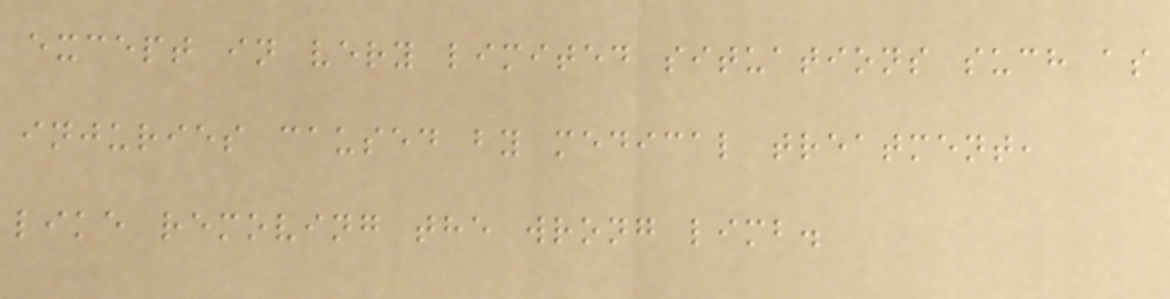except in very limited situations such as
injuries caused by medical treatment,
like removing the wrong limb.
